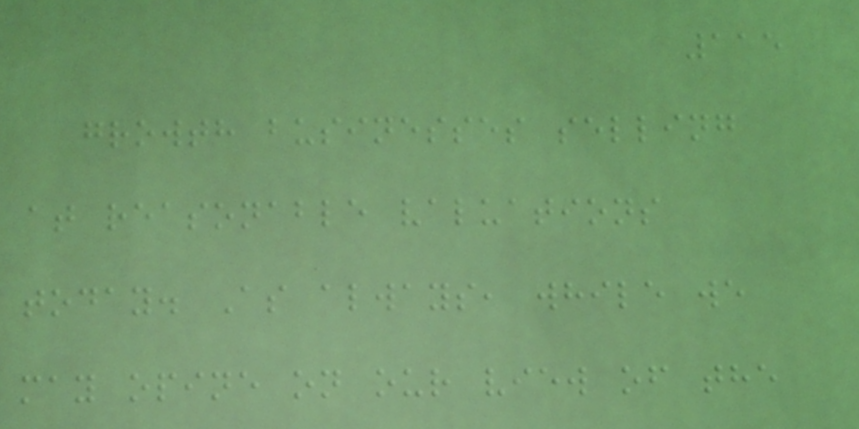115
growth businesses selling
at reasonable valuations
today. As always, while we
may opine on our view of the
